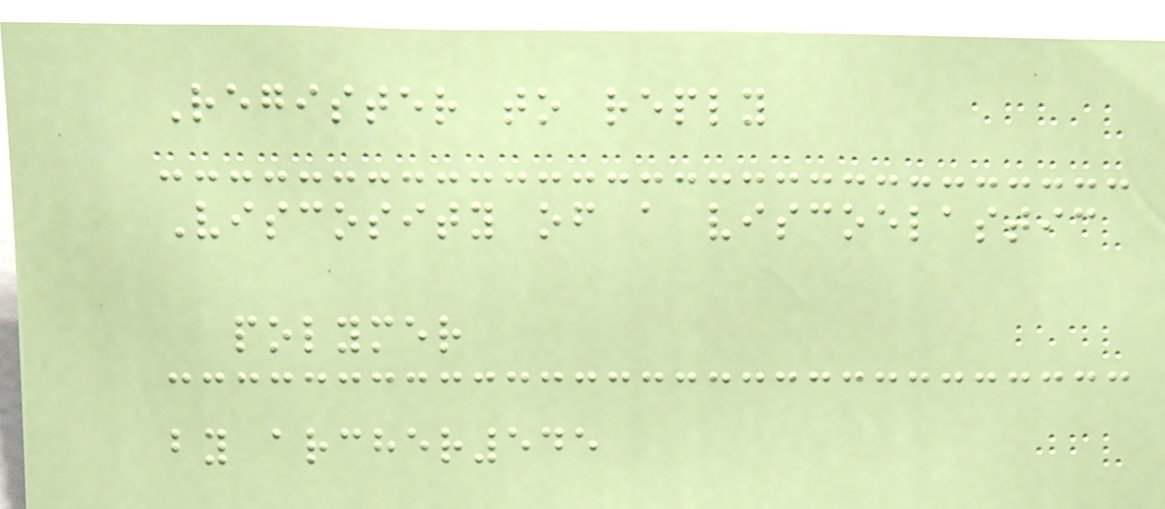Register to reply
Viscosity of a viscoelastic
polymer
by archer545
